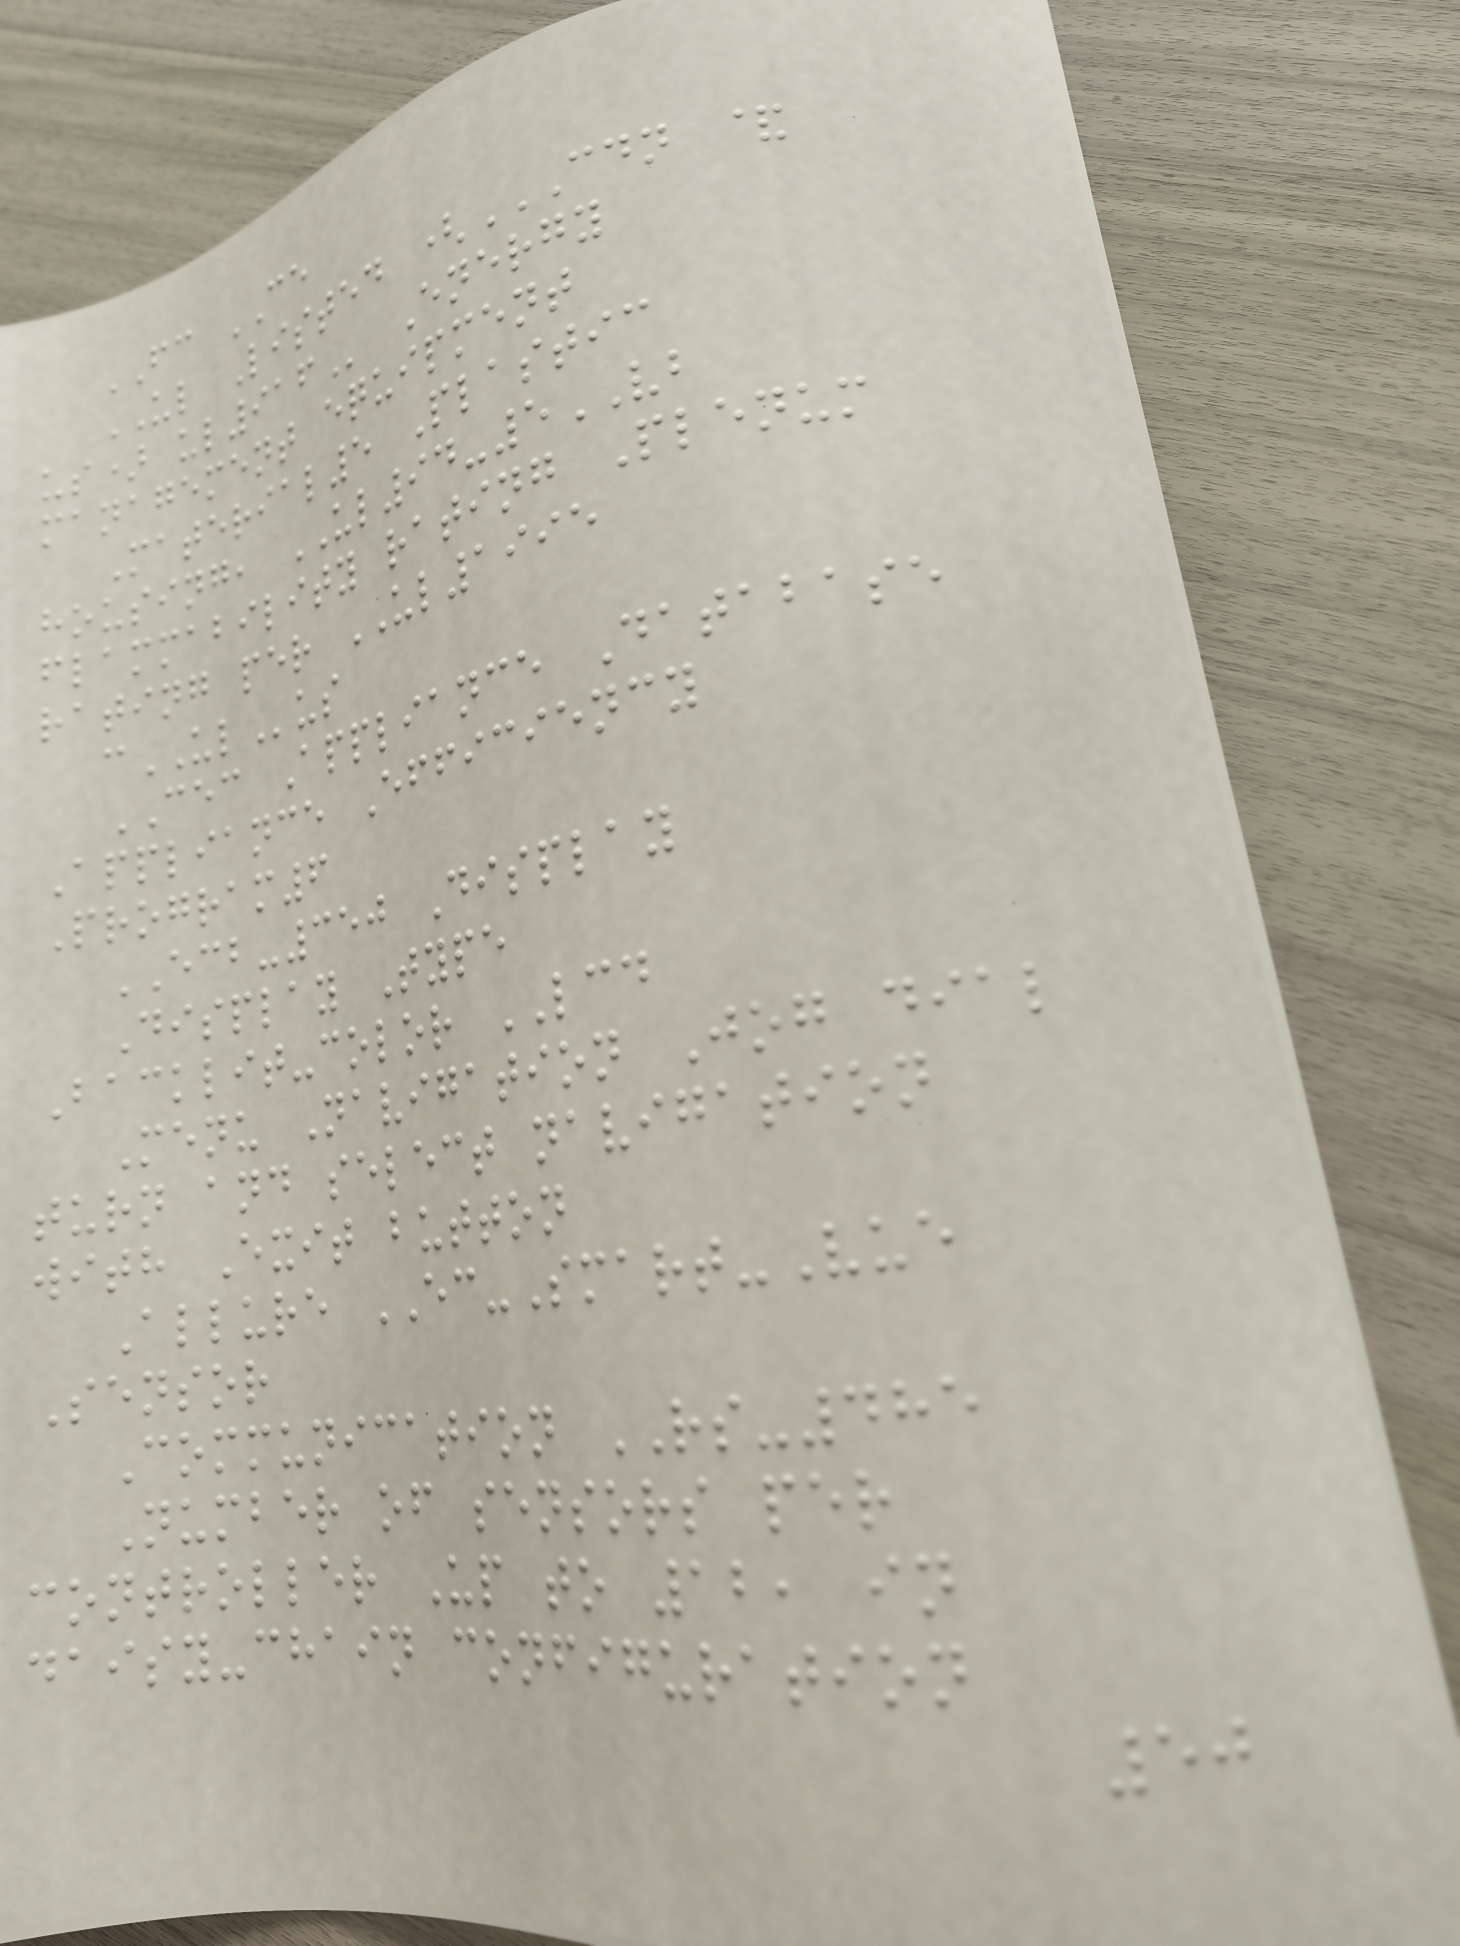FC CE
UL Listed (CDN &
US) UL916 Energy
management equipment
Material5 Plastic
housing, UL94-5VB
flammability rating Plenum
rating per UL1995
cULus
CEC Appliance Database
Appliance Efficiency
Program6
ECB-350 Display
Display Type
Backlit-color LCD
Menu Navigation Jog dial
turn and select navigation
with Exit button
Allure EC-Smart-Vue
Sensor
Communication RS-485
Number of sensors per
controller Up to 12, in
daisy-chain configuration
50
